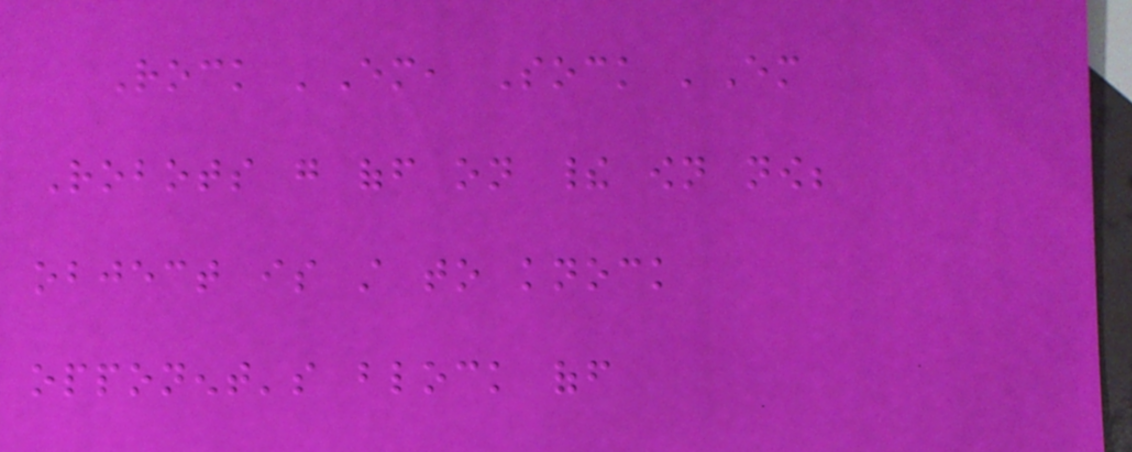Rock 'Em, Sock 'Em
Robots go off on their own now;
object is still to knock
opponent's block off
